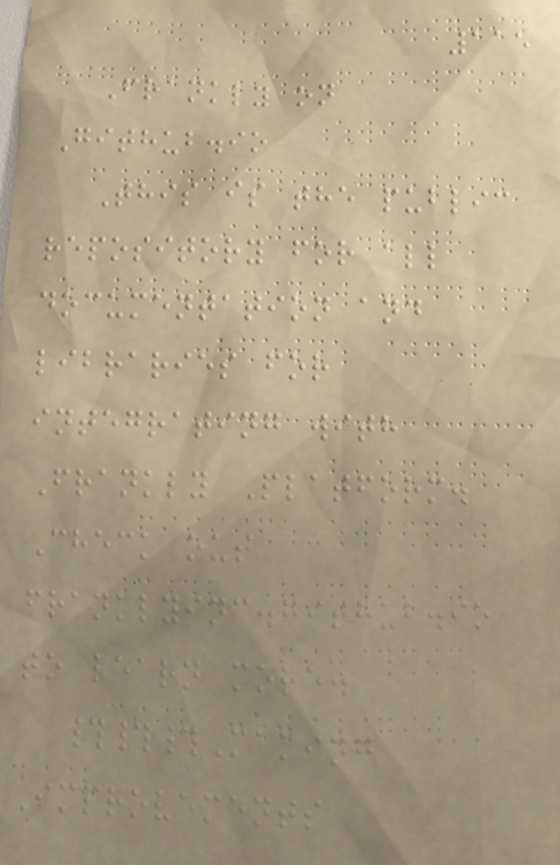115
Frankly on
Github.io
This is the public
repository for all
documentation and
libraries for
integrating with
Frankly Platform.
Check out
franklyinc.github.io
to learn more.
###Making
Improvements
